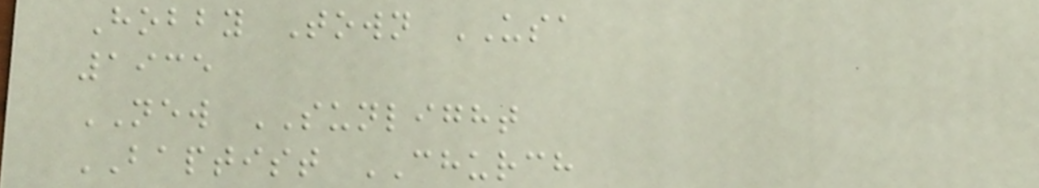Hobby Town USA
1935
NEW SUNLIGHT
BAPTIST CHURCH
